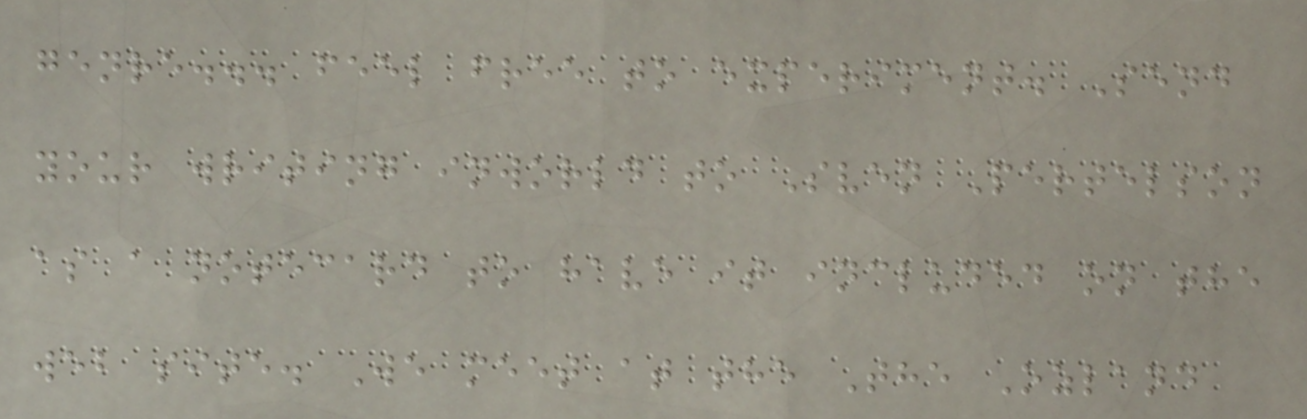genre... feel free to experiment. Send
your writing inworld to Sven Pertelson
as a notecard to have it included on the
web site. We meet at the The Ozland
